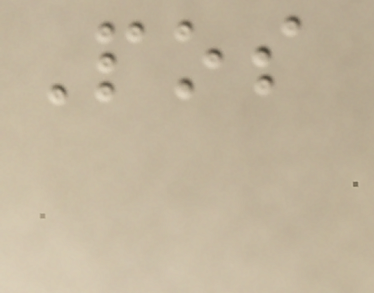Pos
